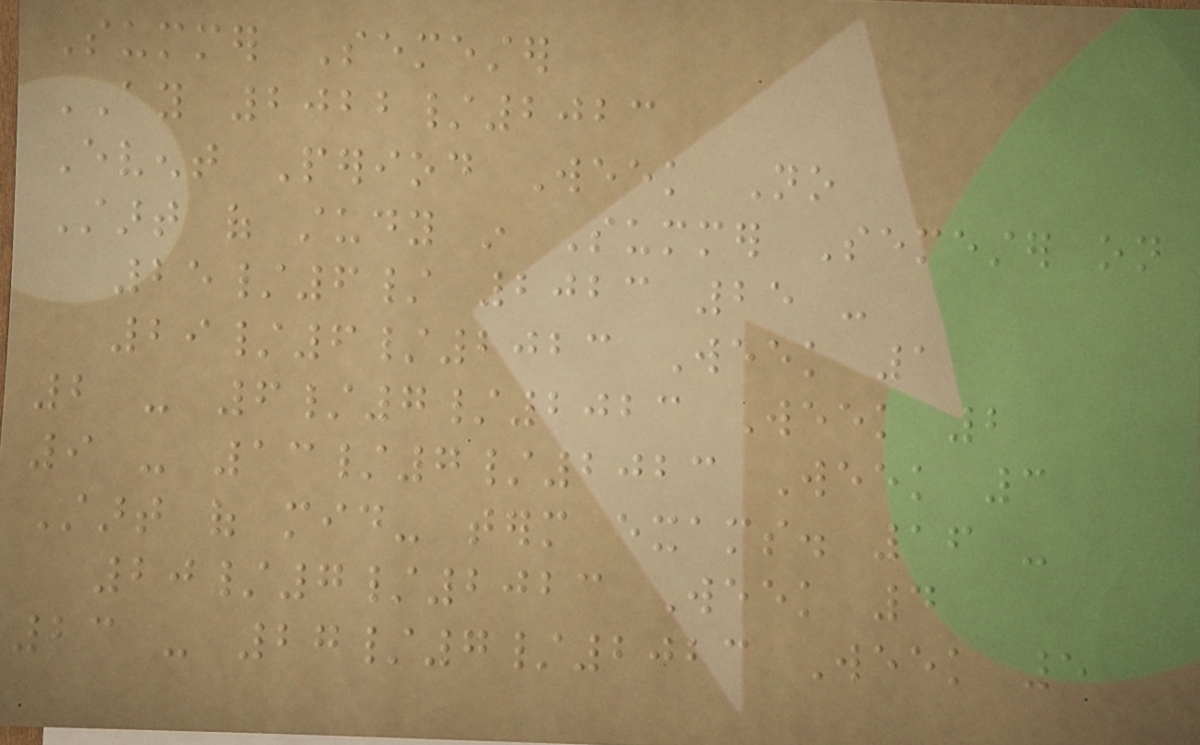Summer Semester
AY 2022/2023
Event Period Week No
Start of study in Summer Semester on
25/6/ 2023 25 -
29/6/2023 Week 1
2 - 6/7/2023 Week 2
9 - 13/7/2023 Week 3
Start of mid- term exams. 16 -
20/7/2023 Week 4
23 - 27/7/2023 Week 5
